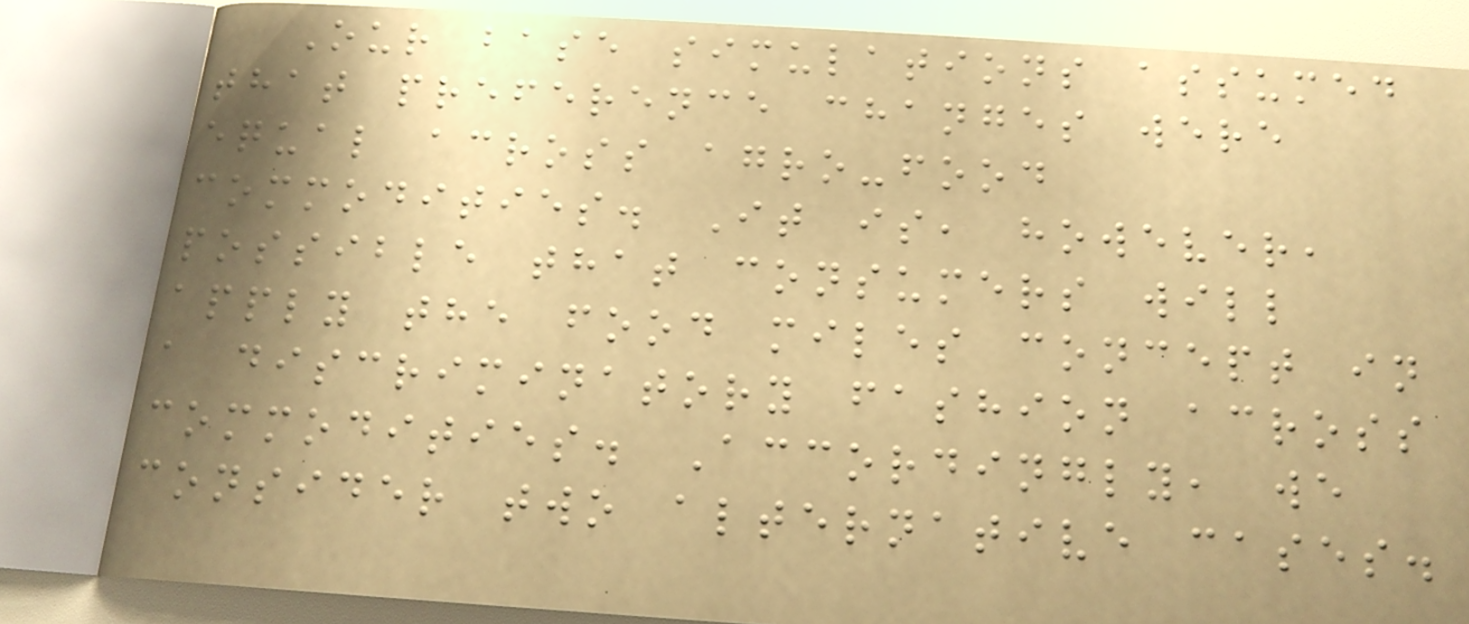Our base simulations assumed
that preference changes were
equal across agro-food
commodities. It is, however,
possible that consumers will
apply the food miles concept in
a discriminatory fashion across
commodities. Accordingly, we
consider two alternative cases.
